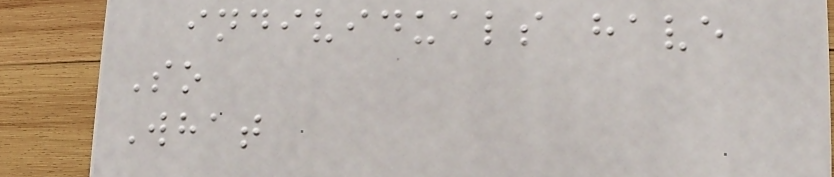individuals have
So
What
